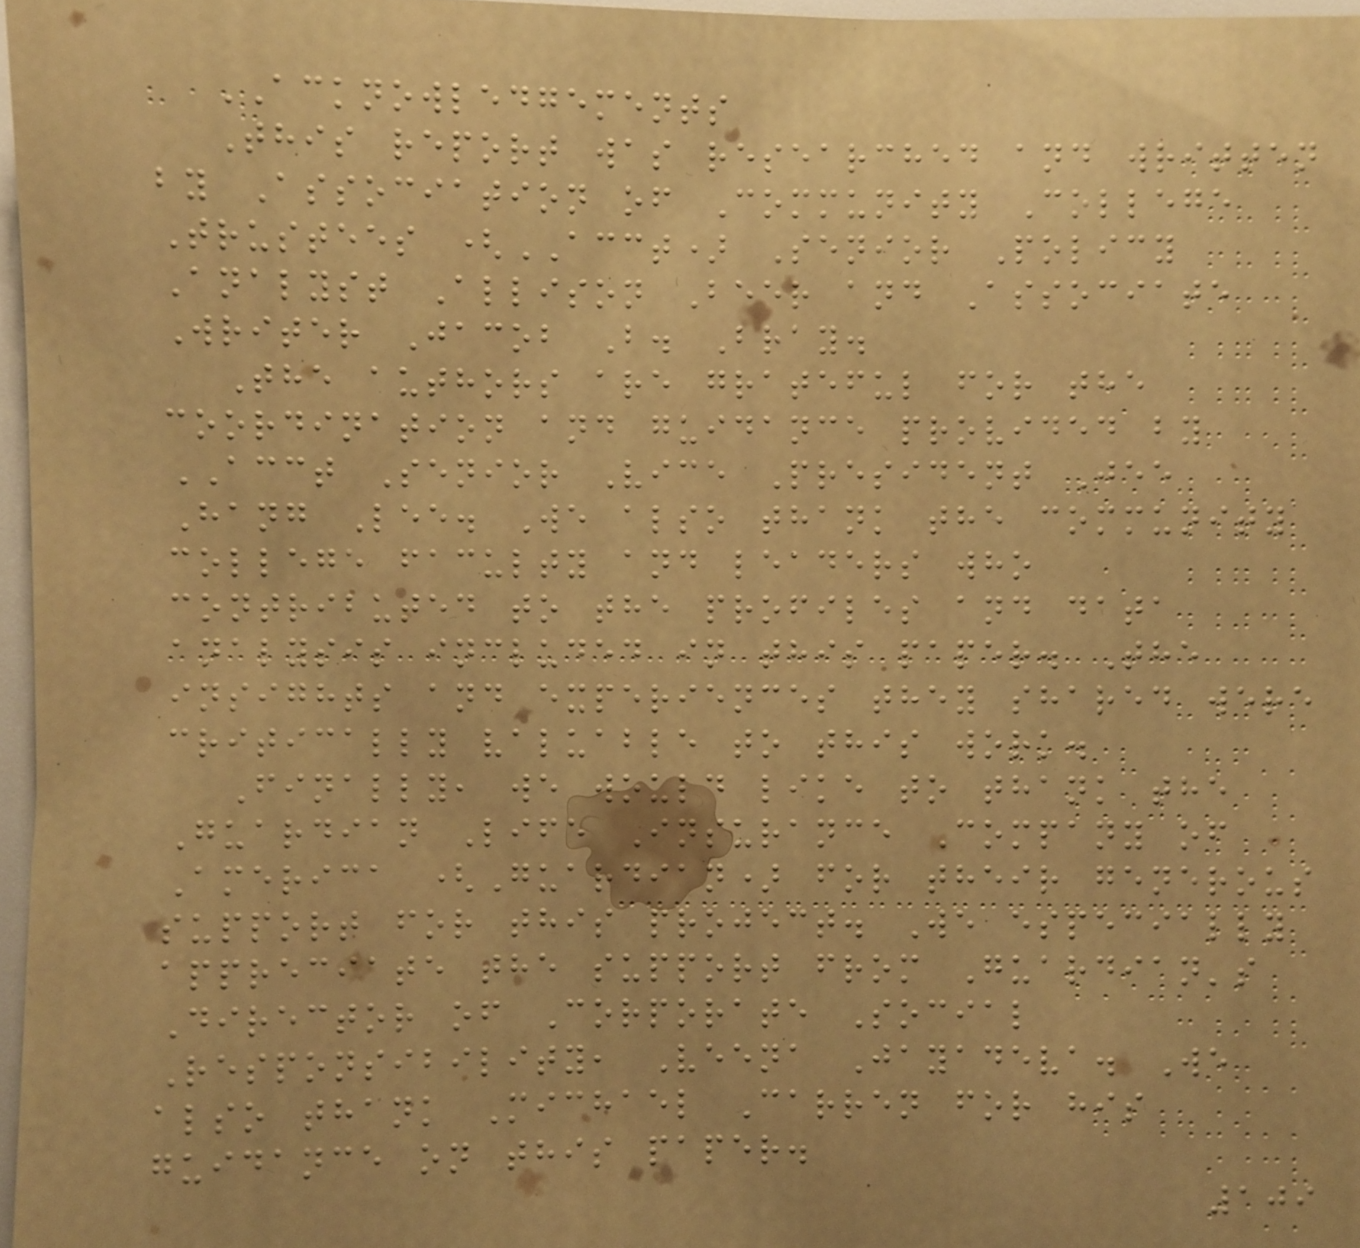ACKNOWLEDGEMENTS
This report was researched and written
by Association of Community College
Trustees (ACCT) Senior Policy
Analyst Allison Beer and Associate
Writer Jacob B. Bray.
The authors are grateful for the
coordination and guidance provided by
ACCT Senior Vice President Jee
Hang Lee. We also thank the community
college faculty and leaders who
contributed to the profiles and data
analysis included in this paper. The
insights and experiences they shared were
critically valuable to this work.
Finally, we would like to thank the
Guardian Life Insurance Company of
America (Guardian) for their generous
support for this project. We especially
appreciate the support from Guardian's
Director of Corporate Social
Responsibility, Veena Jayadeva. We
also thank Michael Carren for his
guidance on this paper.
109
